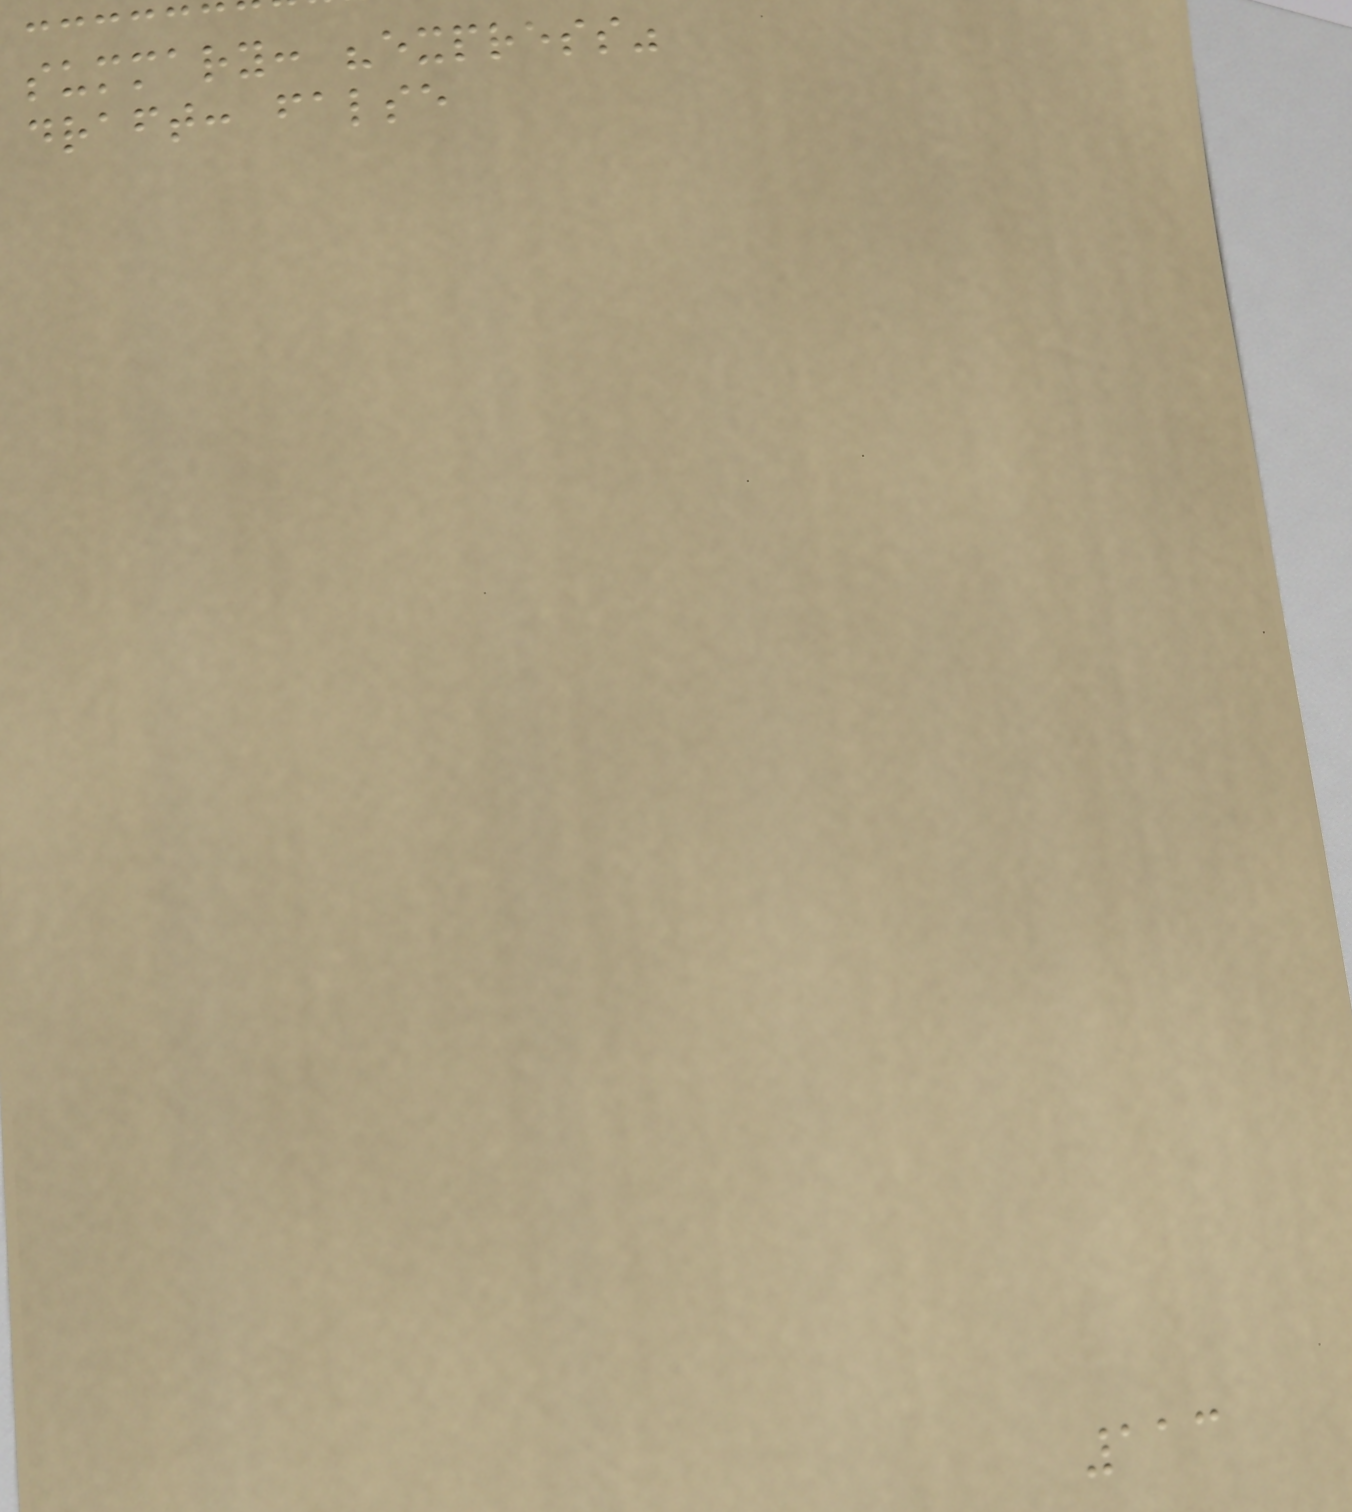summary: "express"
draft: false
113
